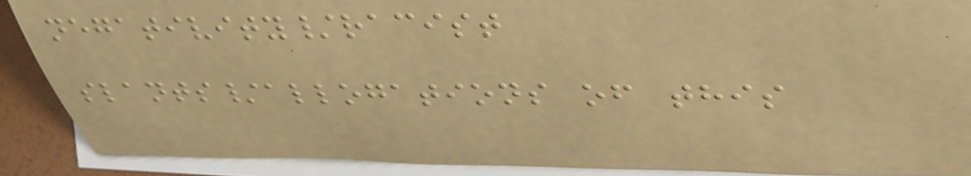negativity/racist
slants/allogations of this
